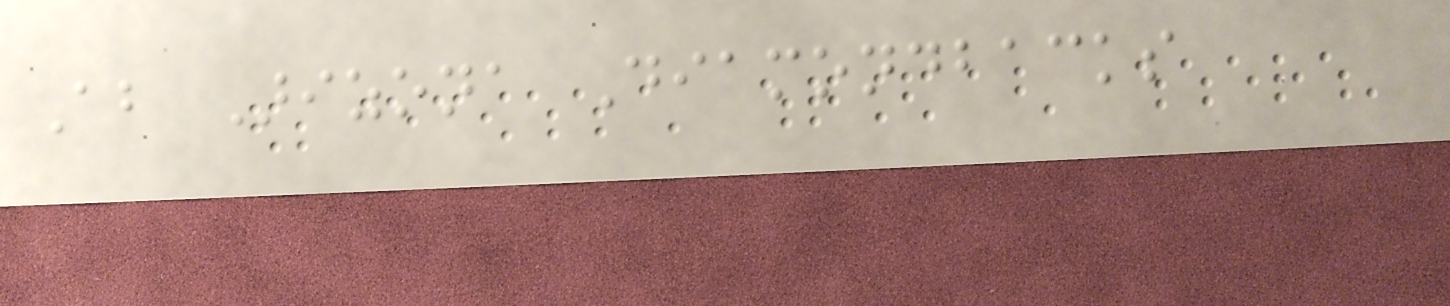About Arizona Diamondbacks
